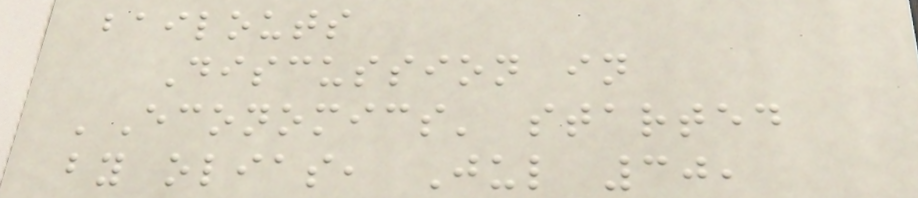bailouts
Discussion in
'Economics' started
by olias, Jul 30,
